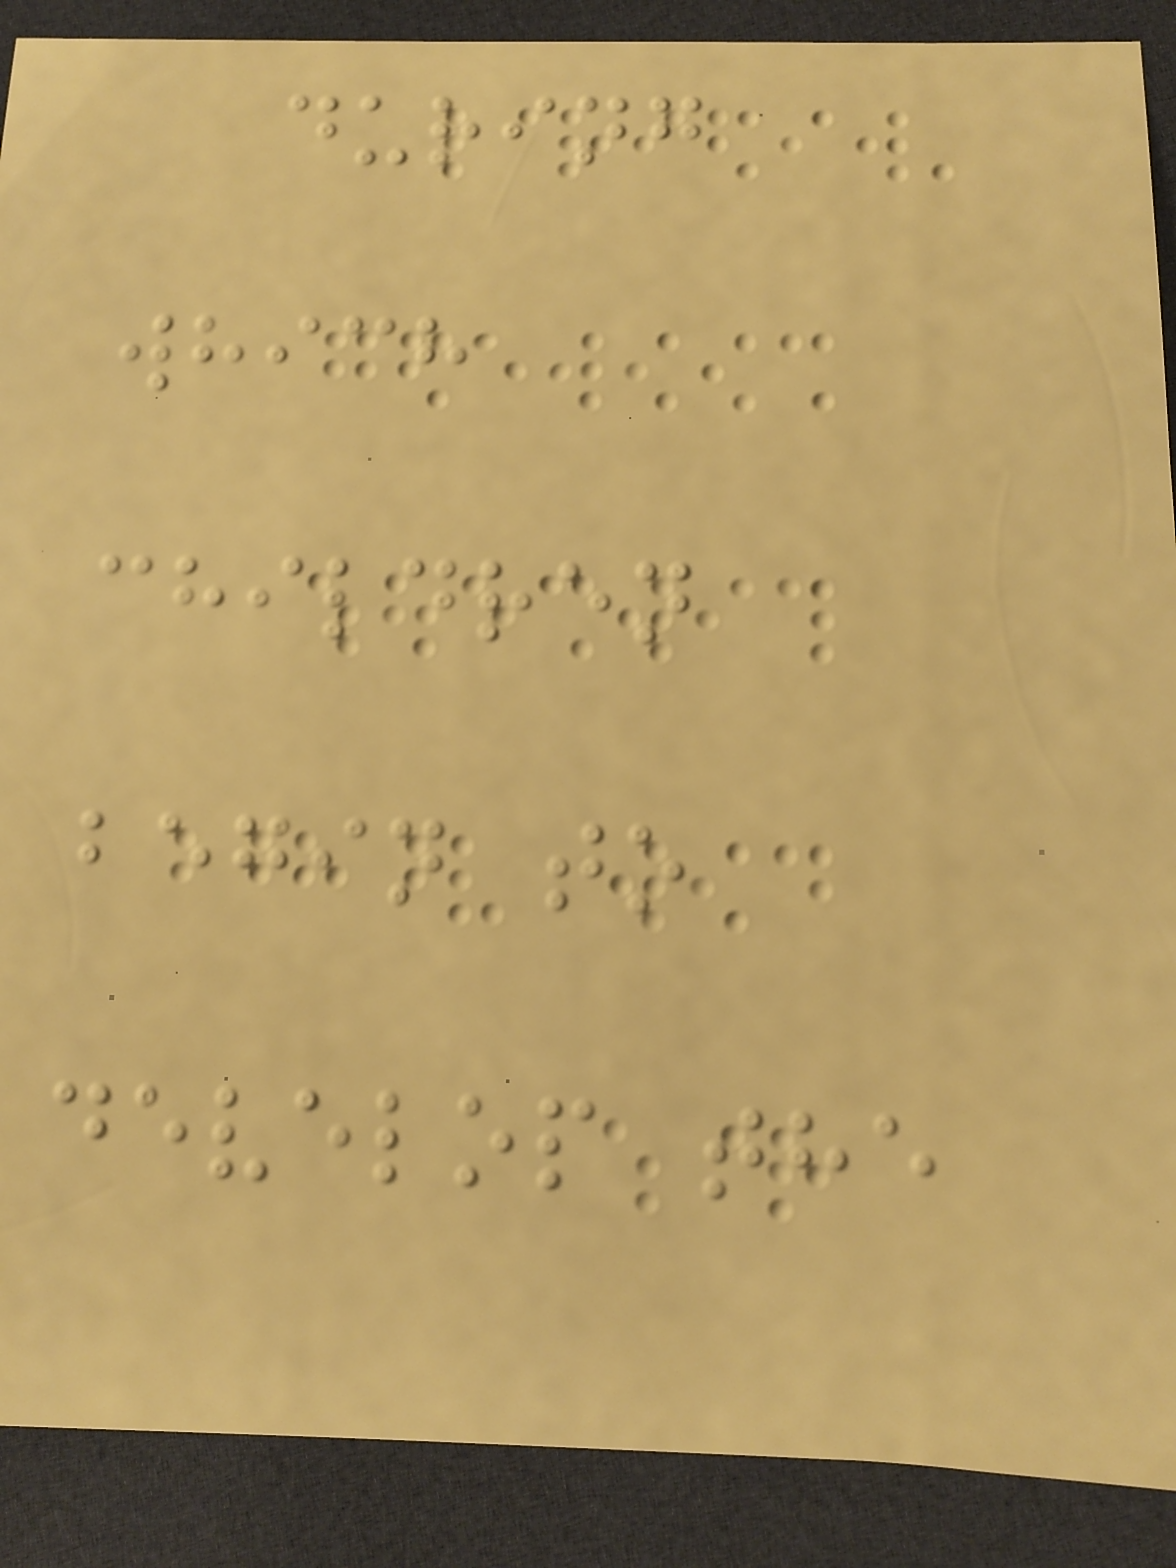during
which
children
begin to
develop the
